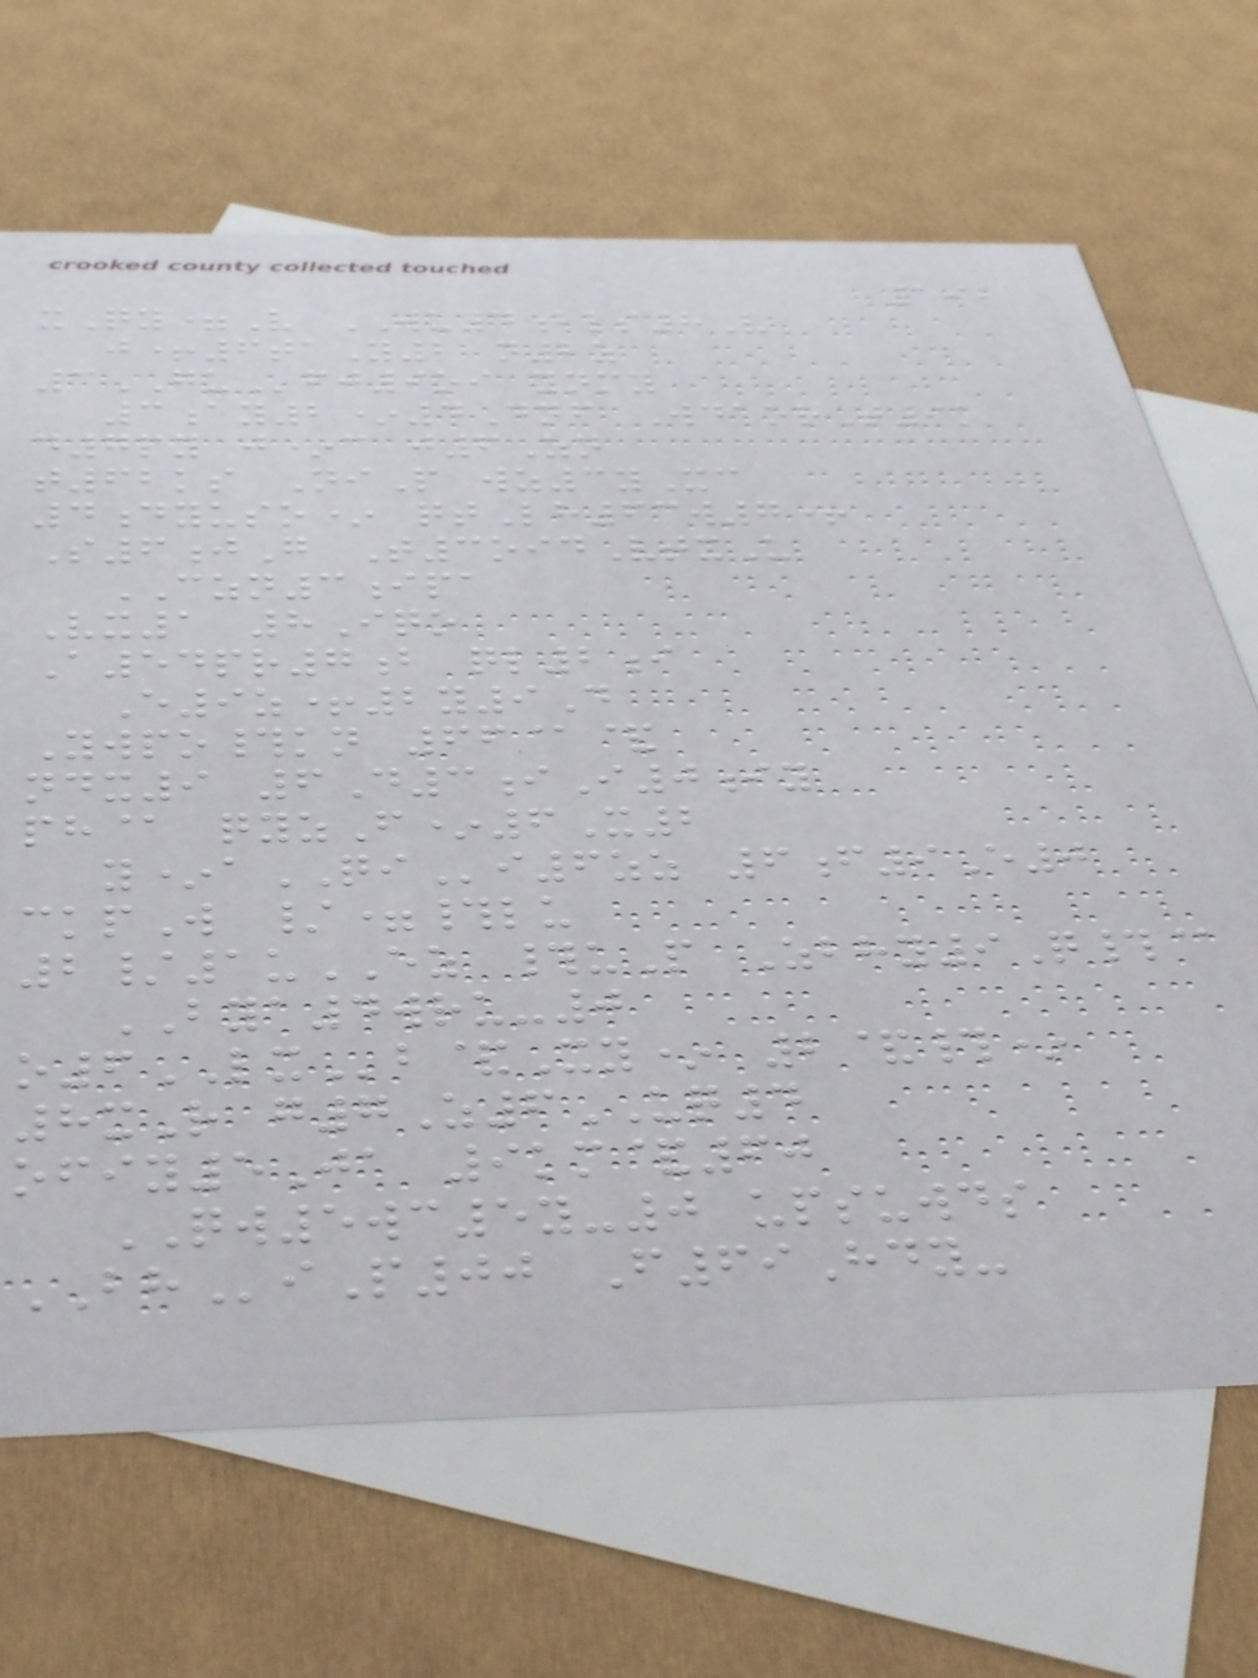192
xQy=V WU4bls8V
j+6taY2 n2z
3GUfj9oi ynmy
3ay2*4Dnf WdaorT9k
d7py j*c j6Zn
t62ks NiP wz3yXc
4dyuso* qtLh63w7+
S6jG T3oidVtxU
CZN3ipa
Vx1 8Iqo
A54pr7b ql2i
E9z+2y9D
Ywpo#kn 66@&
ndx9 6D3iI0iy
ph@ qyzF*6X2
y*aQIi6zz 6f9E0
ckpW /=#lu
2/1uEZ #uP Zbhy9Q#@
BYA4wru-0
o6LXb&Xy* 2&#*
8xR g7Z6UQ4
ofiy5Ja 9km&60
QW5wc5y-0 upsuwds
BHiP00 F69Hdy-
